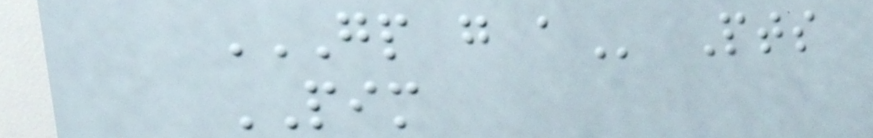GP G A Pts
PIM
